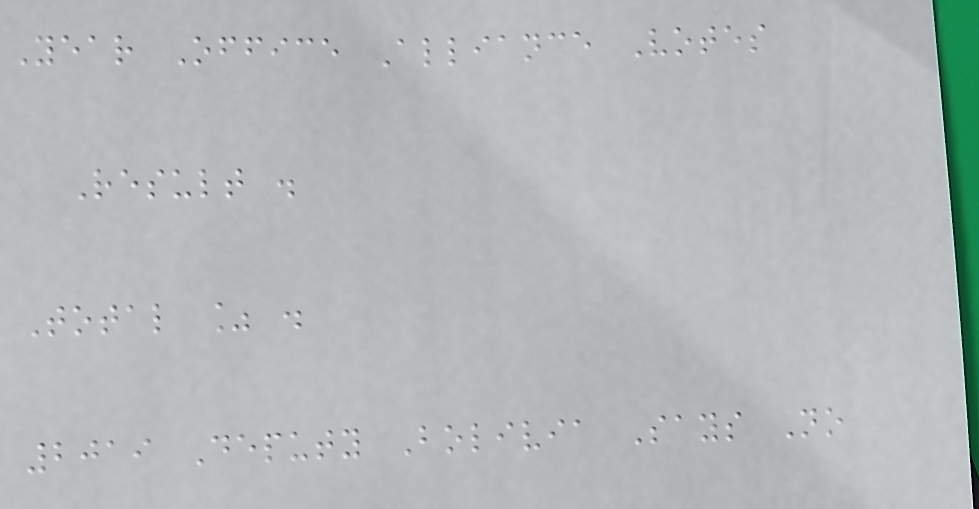Year Office Alliance Votes
Result .
Total % .
2019 Deputy Bolivia Says No
